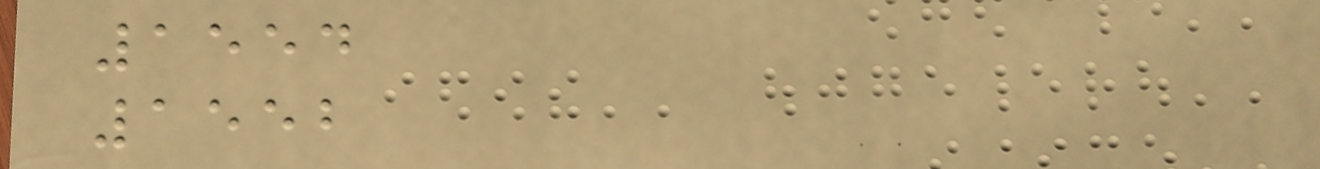1554
1552
